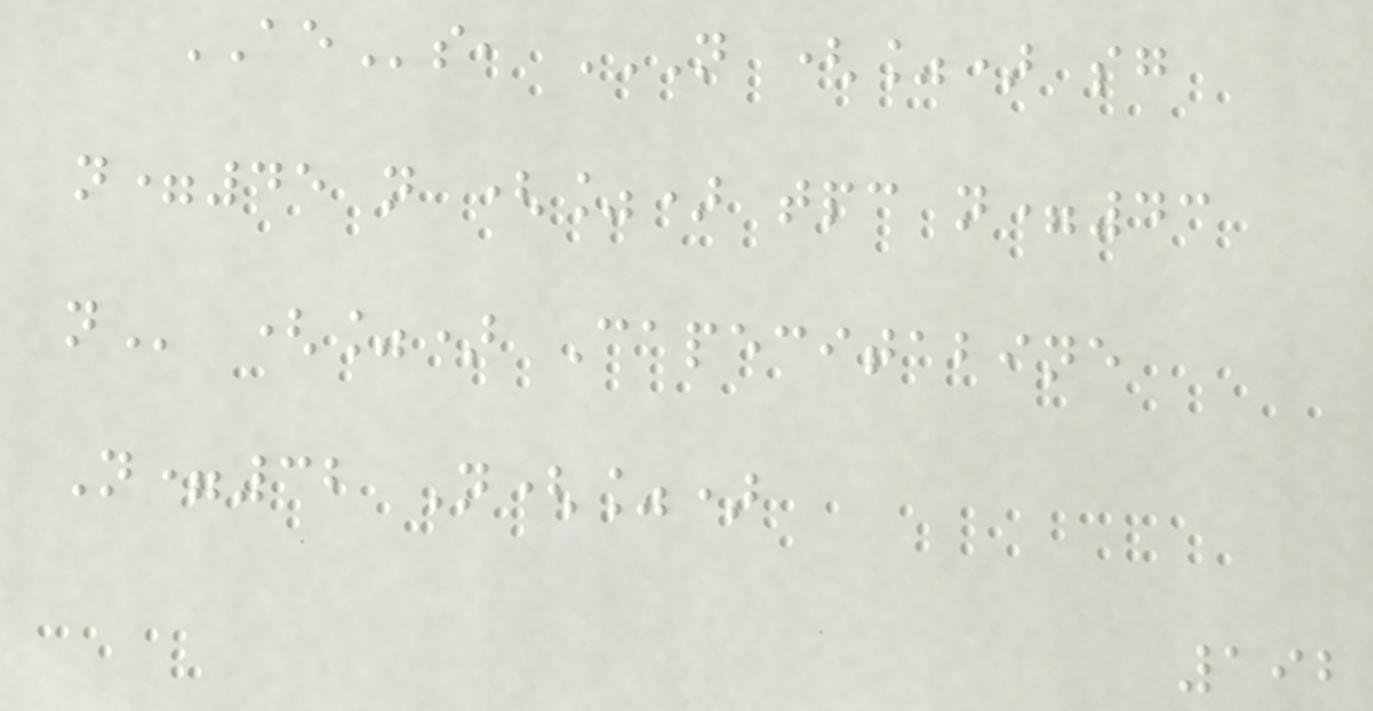AEs, N (%) SG
N=45 N (%) TPC N=43
N (%) Capecitabine
N=32 N(%)
192
